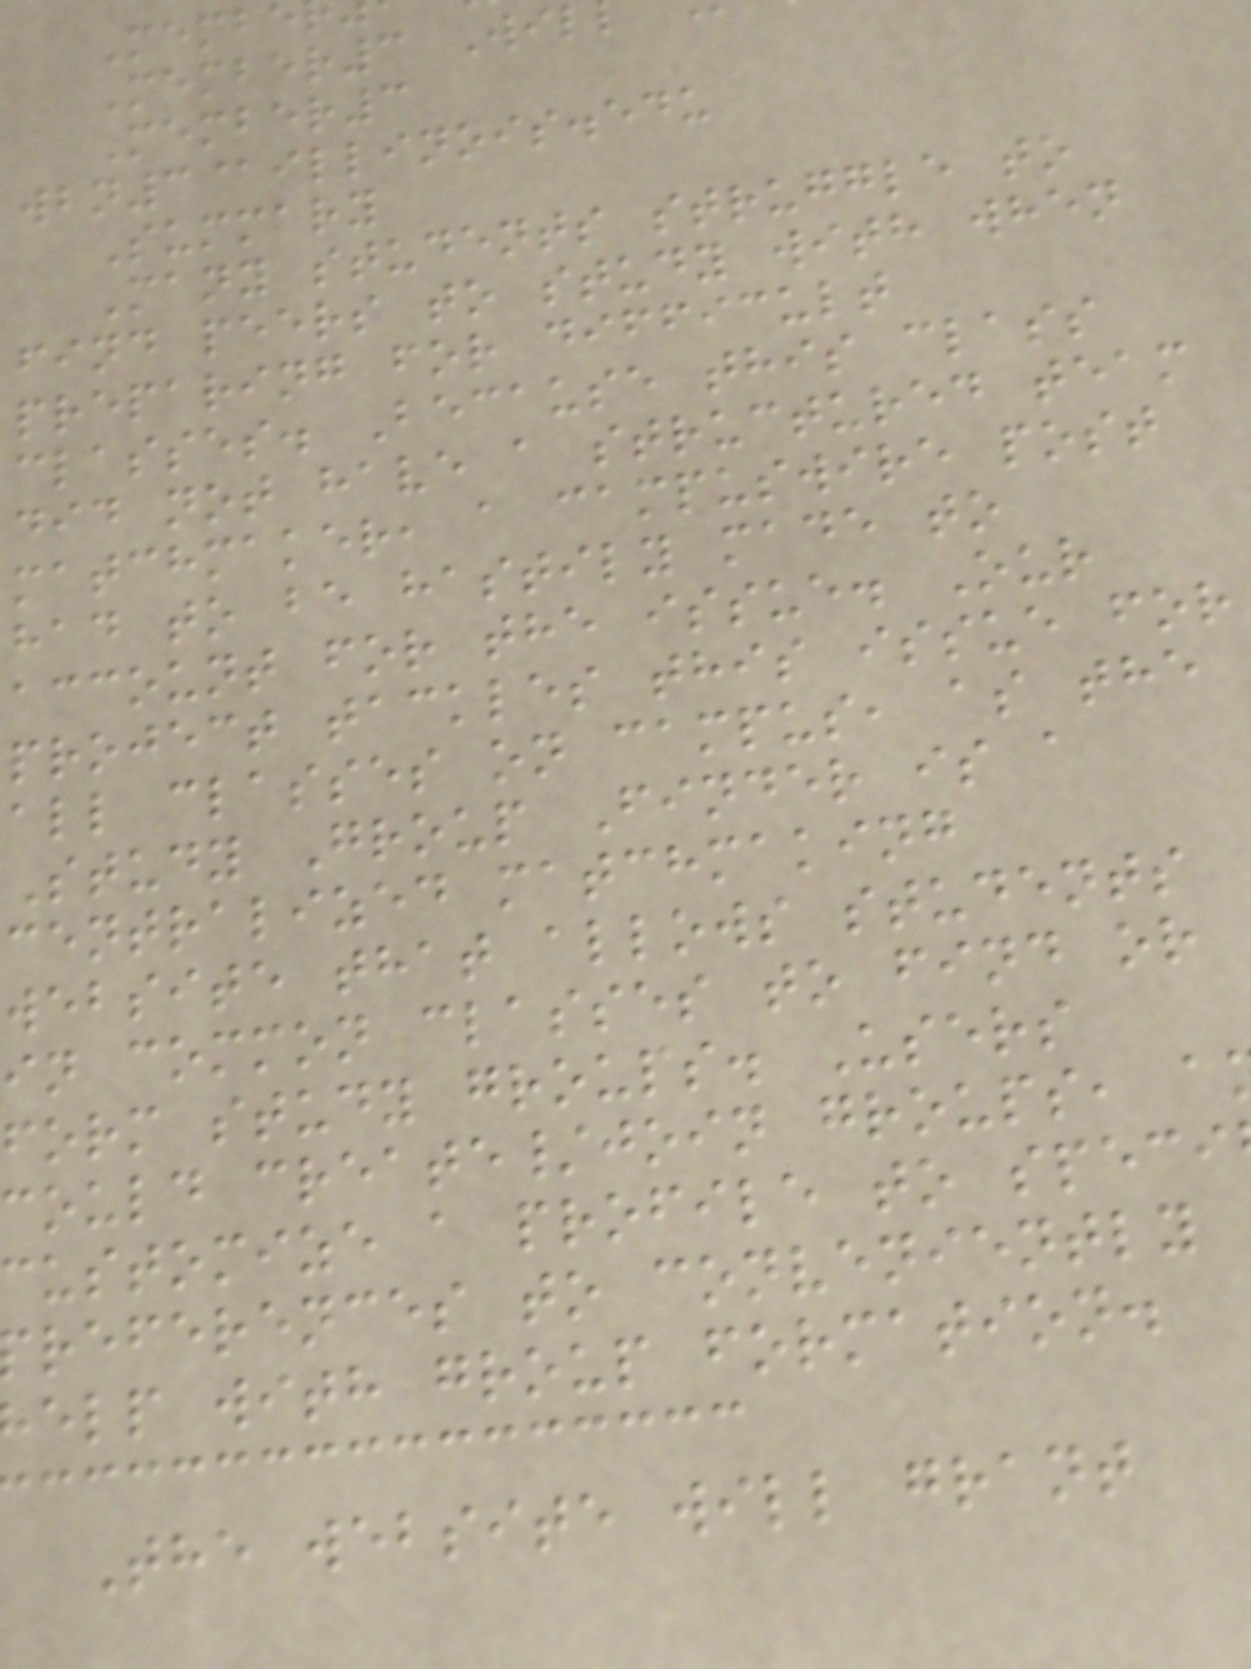Membe
Member3 Wil
Member3
wbn3@illinois.edu
Summary
Many students struggle to
find peers to study with when
preparing for difficult
classes. Because this class
did not have a structured team
matchmaker, a campuswire post
had to be hastily made to
account for the issue. Our
project tackles this issue for
all classes on campus, as the
Study Group Finder is a
centralized matchmaking
website that allows students
in common classes to find or
form study groups. Users
could create/join groups, a
customize a profile to speci
references to conveniently
elp with group formation.
The website will grant
